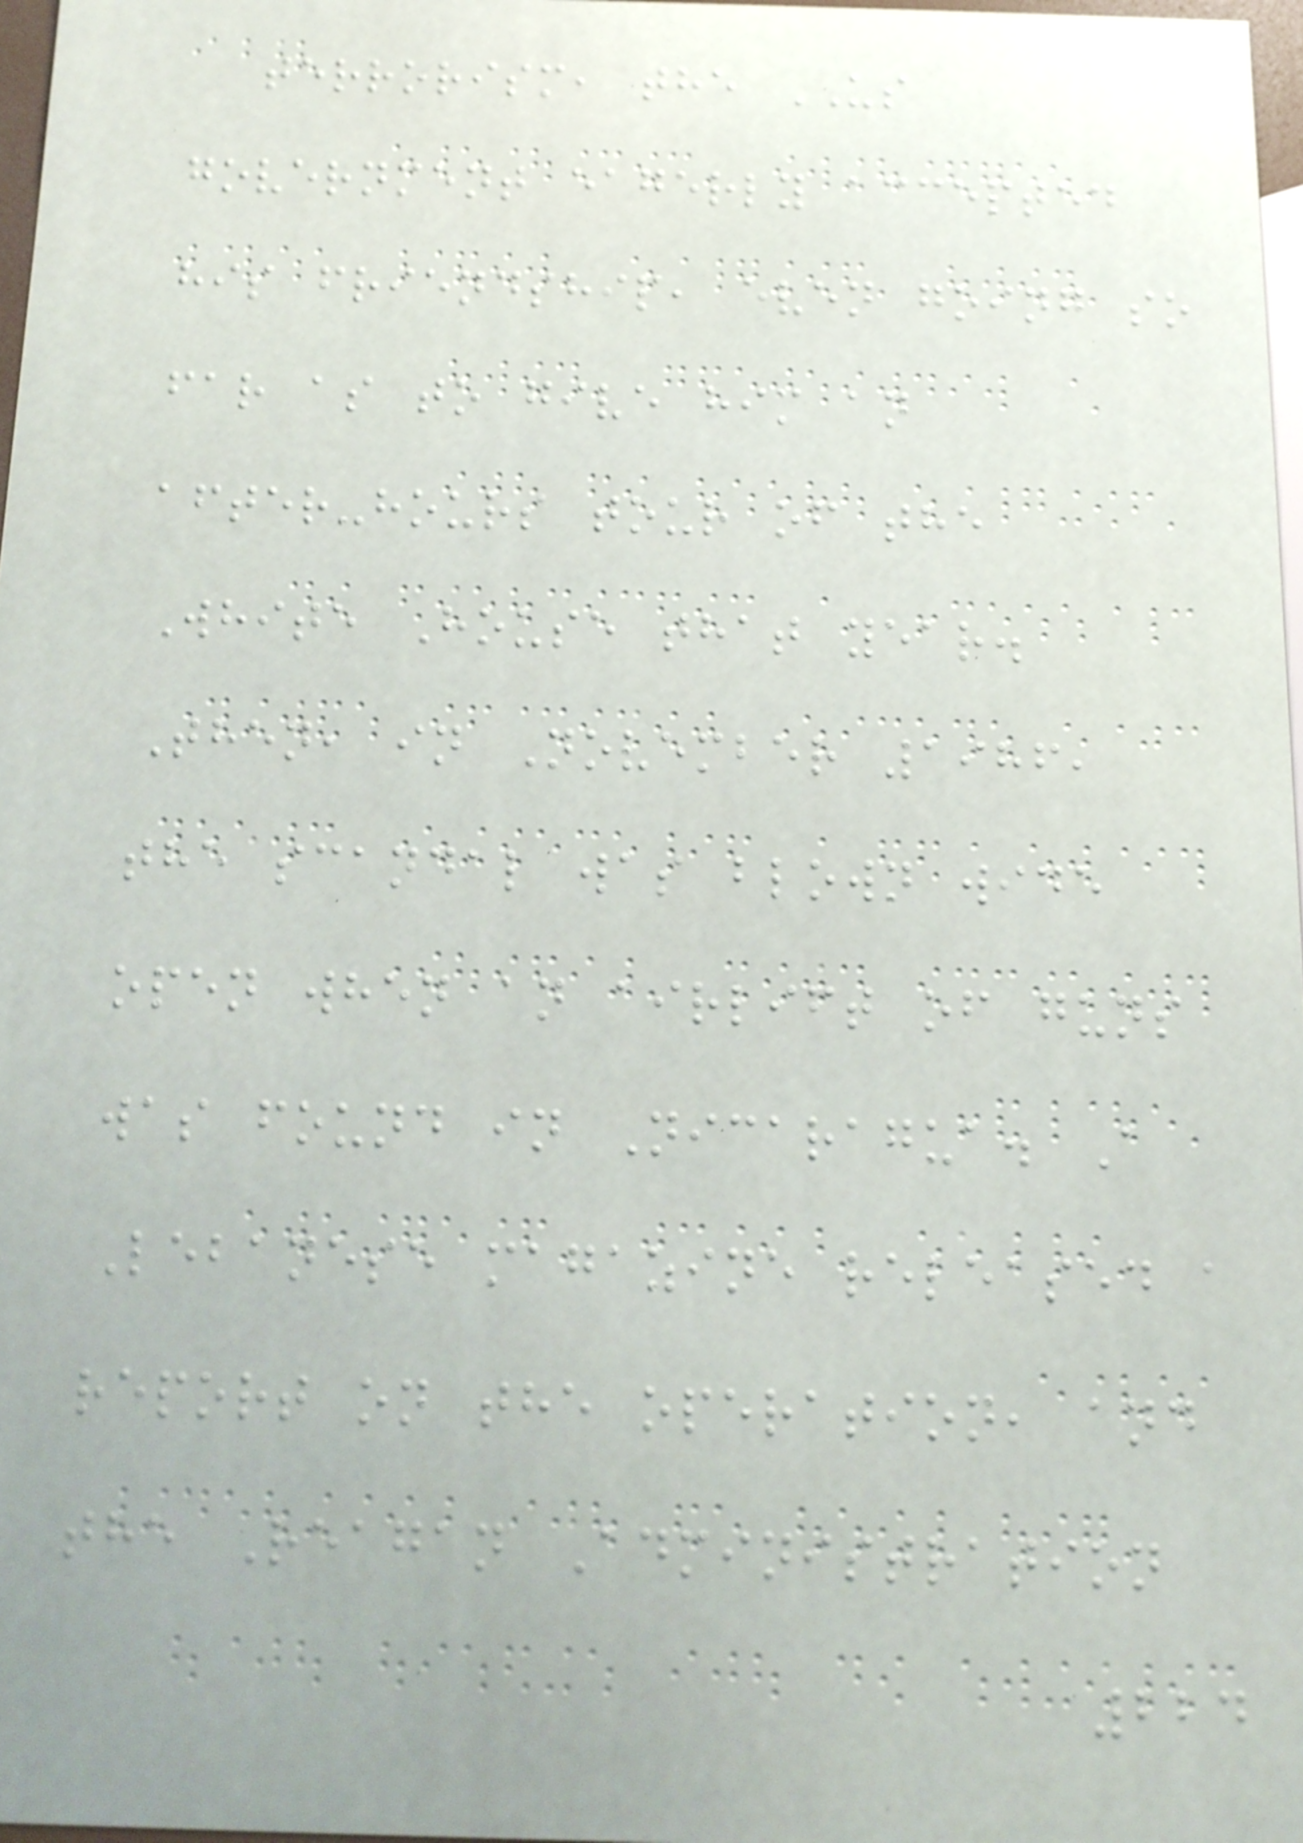terrorism, the US
government eagerly accepted
his friendship, even going so
far as to give him an
after-hours tour of the
White House that year.
Then, in November 1986,
the scandal was blown wide
open when an airlift of guns
was found in Nicaragua. A
Lebanese magazine released a
report on the operation, and
the Reagan Administration
224
